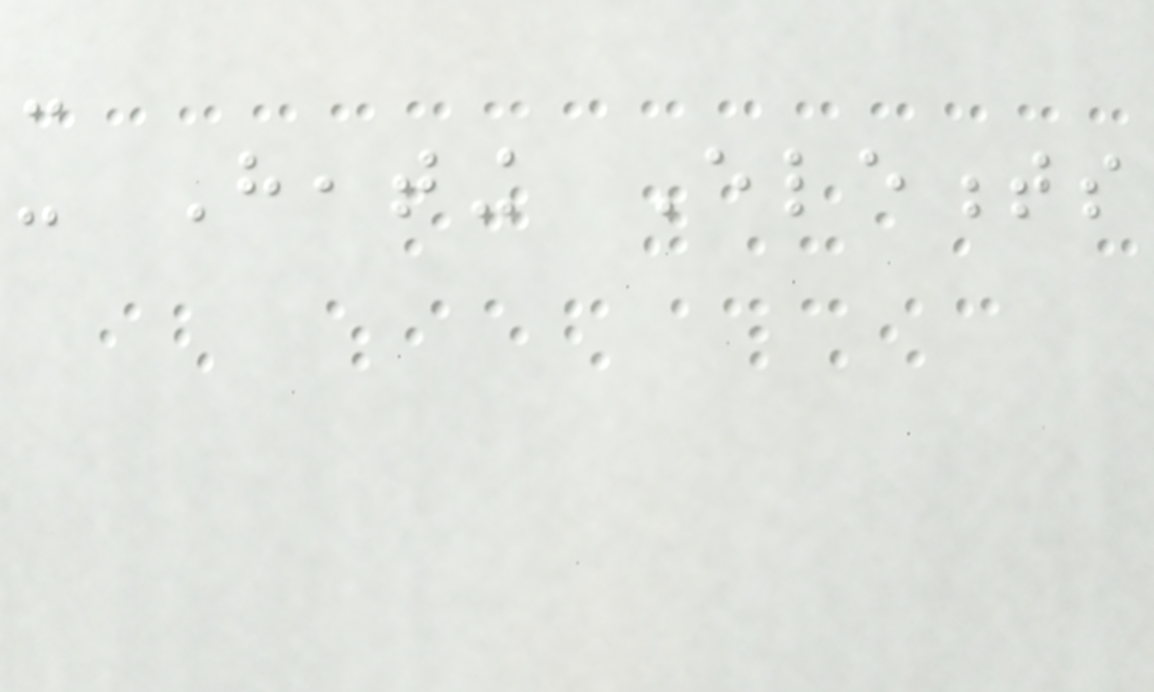-
- Heating Elements
